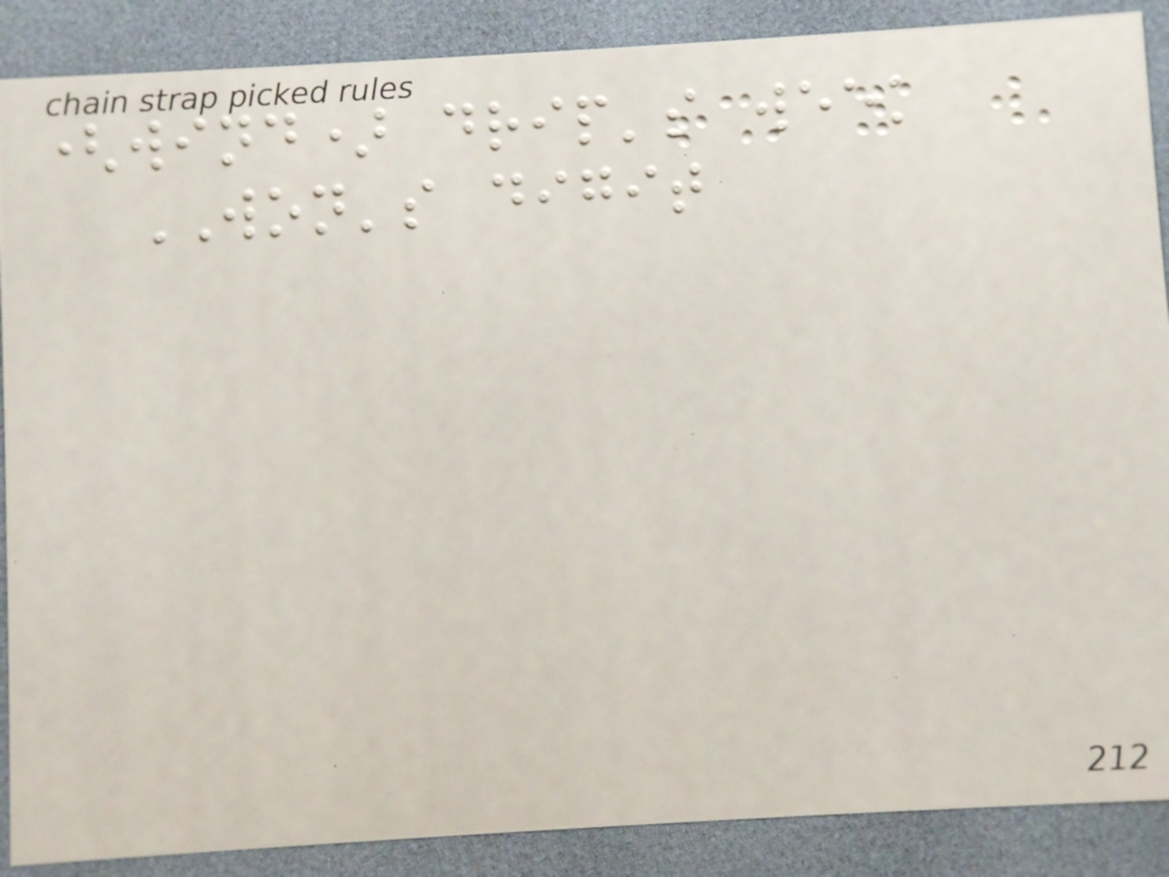(wind) drip's week
WON's digit
